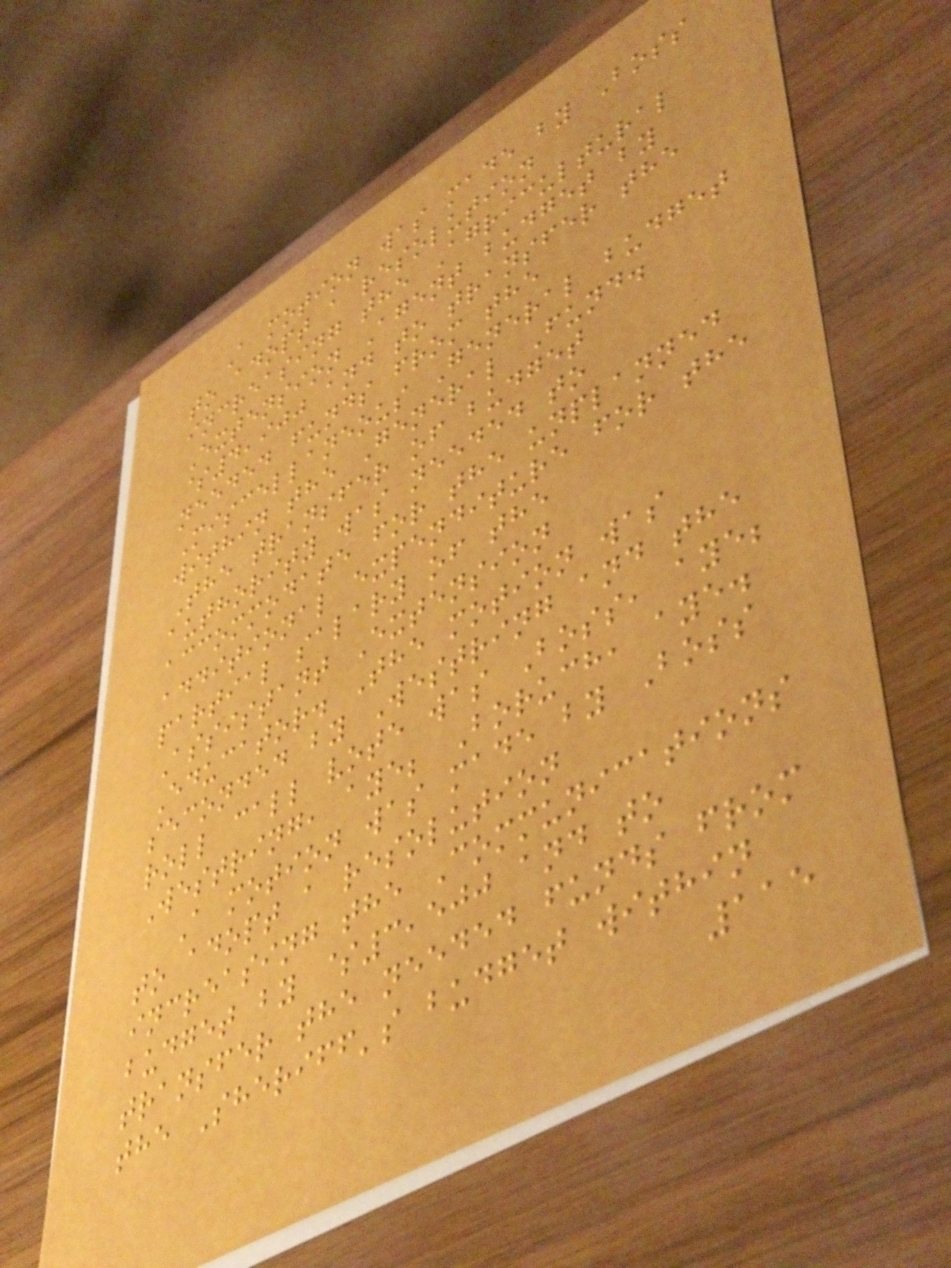A motion was made by Boss
to adopt a resolution
increasing the Agricultural
Extension Agent budget by
$4,900 and to transfer the
needed funds from the
Miscellaneous General budget
within the General Fund.
The transfer of budget
authority was needed to
accommodate for the unplanned
additional expenditure for the
partial salary of the
Assistant Extension
Educator. The motion was
seconded by Westring and the
roll call vote was Boss, aye;
Westring, aye; Boruch, aye.
A motion was made by Boss
to adopt a resolution
increasing the Communications
budget by $3,500 and to
transfer the needed funds from
the Sheriff's budget within
115
